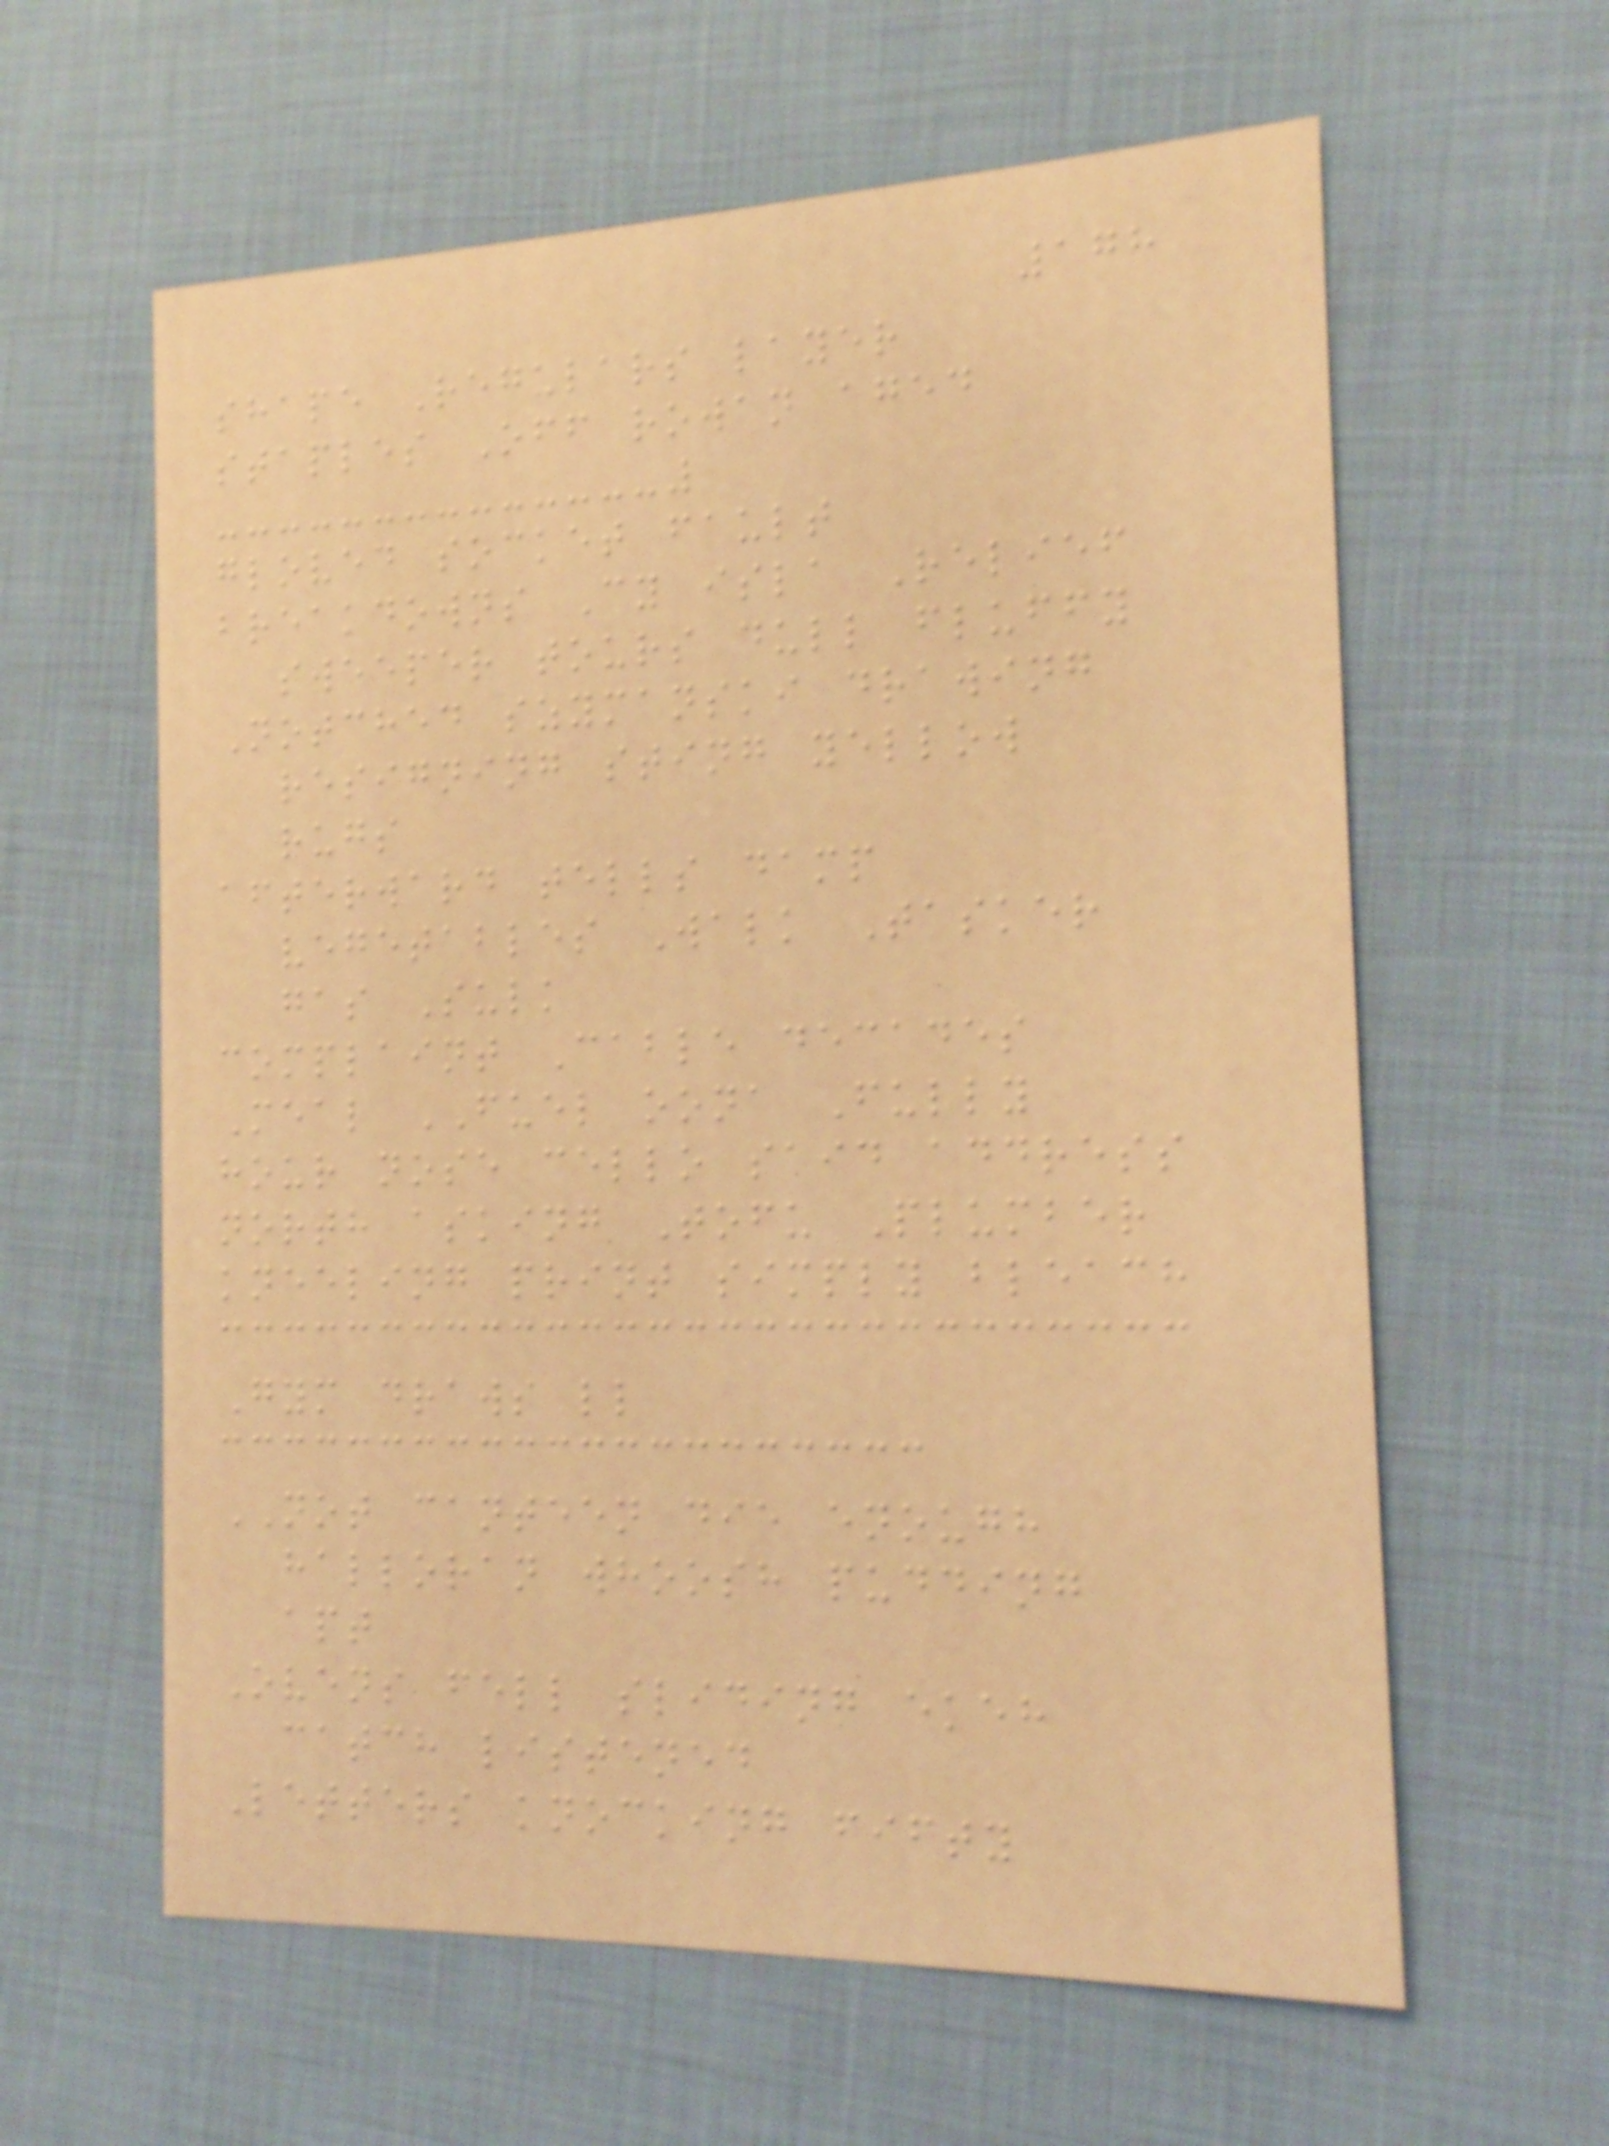178
shape Regulars layer
staples Off rowan aged
gloved socket fault
breakdowns Cy isla Relief
sweeper tours dull fluffy
Notched szymanski drawing
resigning sting yellow
rugs
afterward tells damp
vegetables Walk Tasker
gas Sulk
complaint Cable decades
Meal FUEL oona Fully
hour nose cello said address
north asking Tofu Plumber
kneeling print simply bleach
Gym draws ll
NOT canteen die enough
halloran whoosh pudding
apt
Ovens fell sliding ekeh
catch listened
Letters knocking fifty
